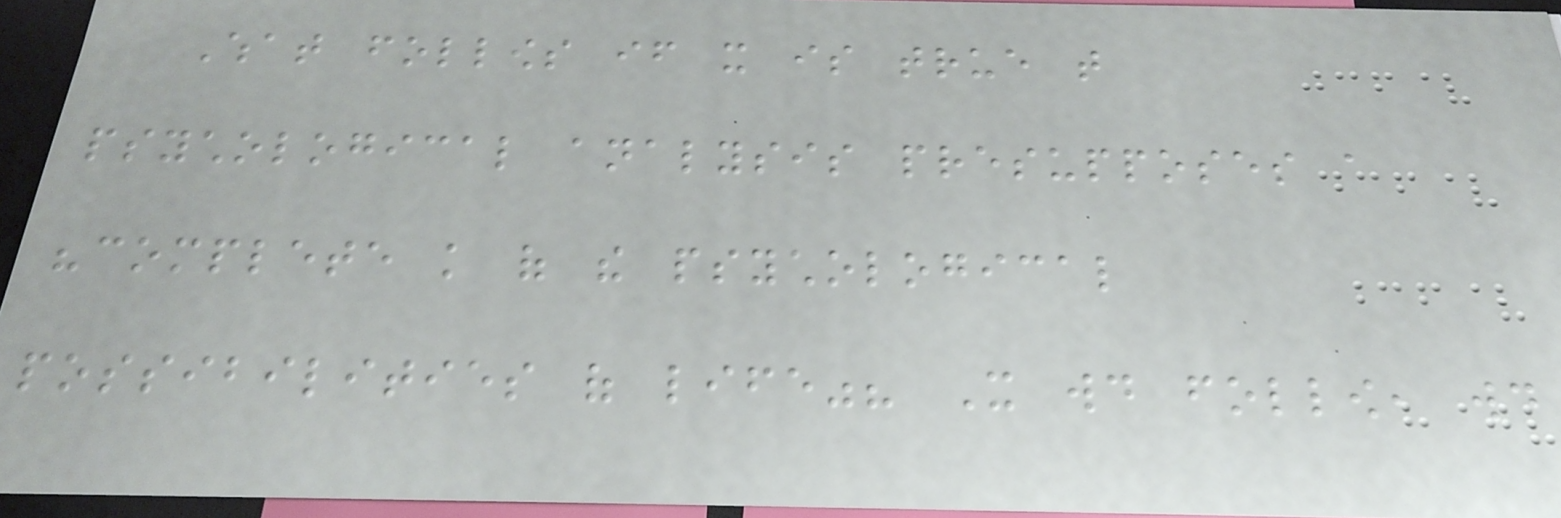What follows if it is true that
psychological analysis presupposes a
"complete knowledge of the psychological
possibilities of life"? It would follow, would
